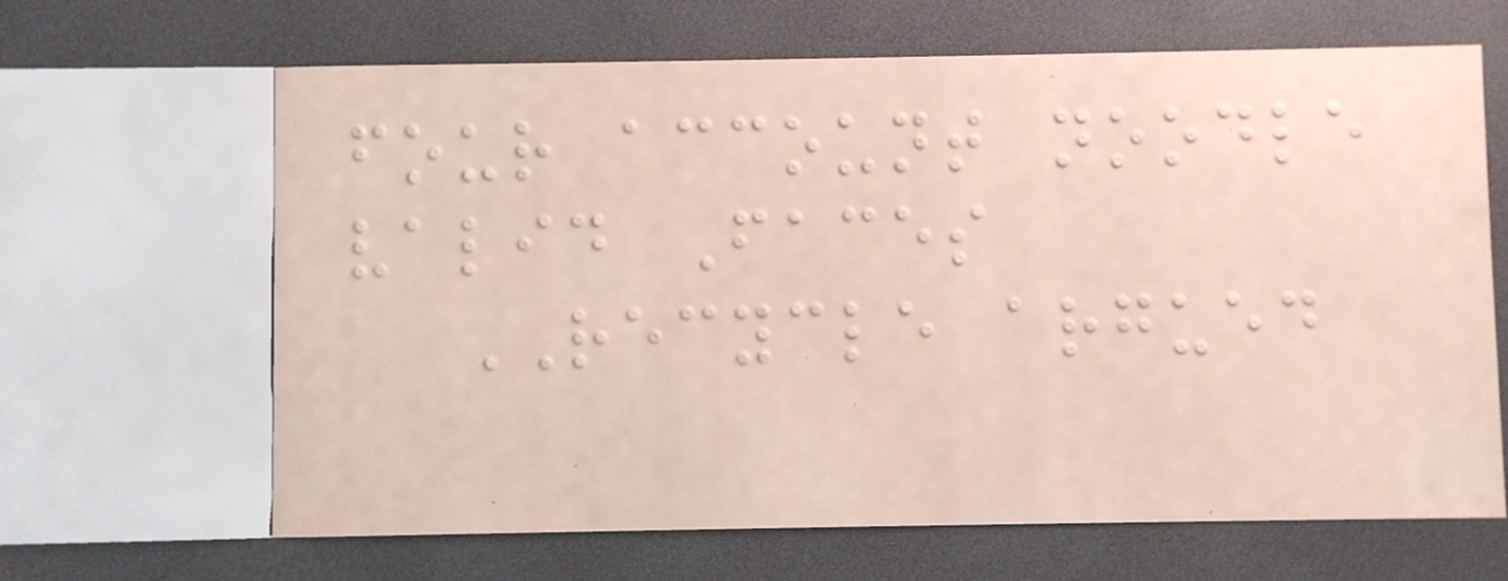four account noodle
valid Faces
RECYCLE argued
